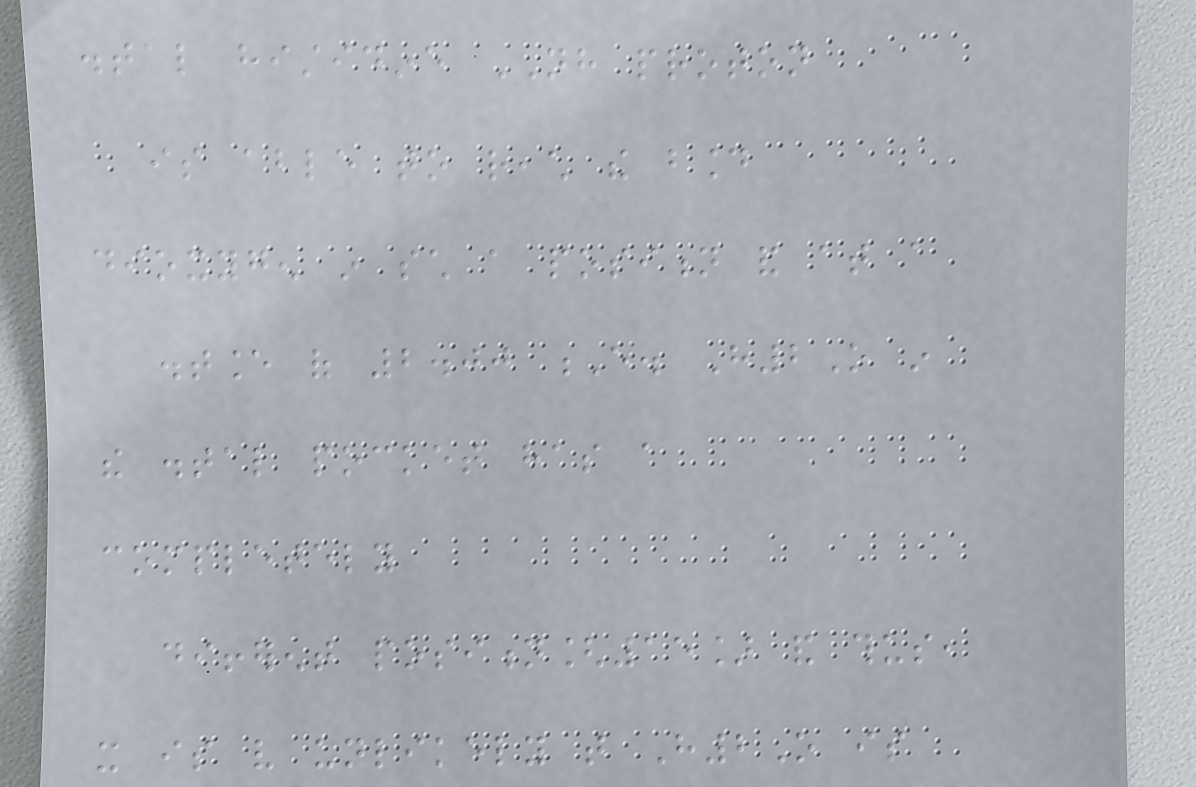distal histidine NH proton
is able to reach the bound
dioxygen in such a position and at a
distance of 2.00 E. H2O in
the distal pocket has a
completely
different position[15] and thus,
it is very unlikely that H2O is
